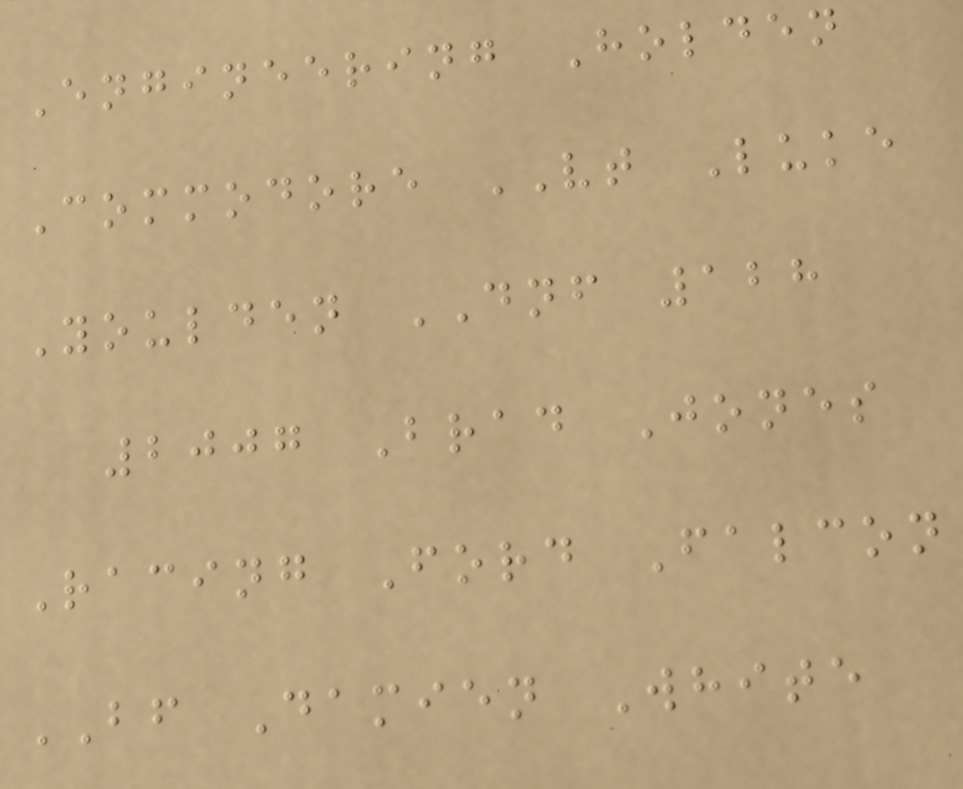Engineering Holden
Commodore VT Luke
Youlden DNF 128
2007 Brad Jones
Racing Ford Falcon
BF Damien White
